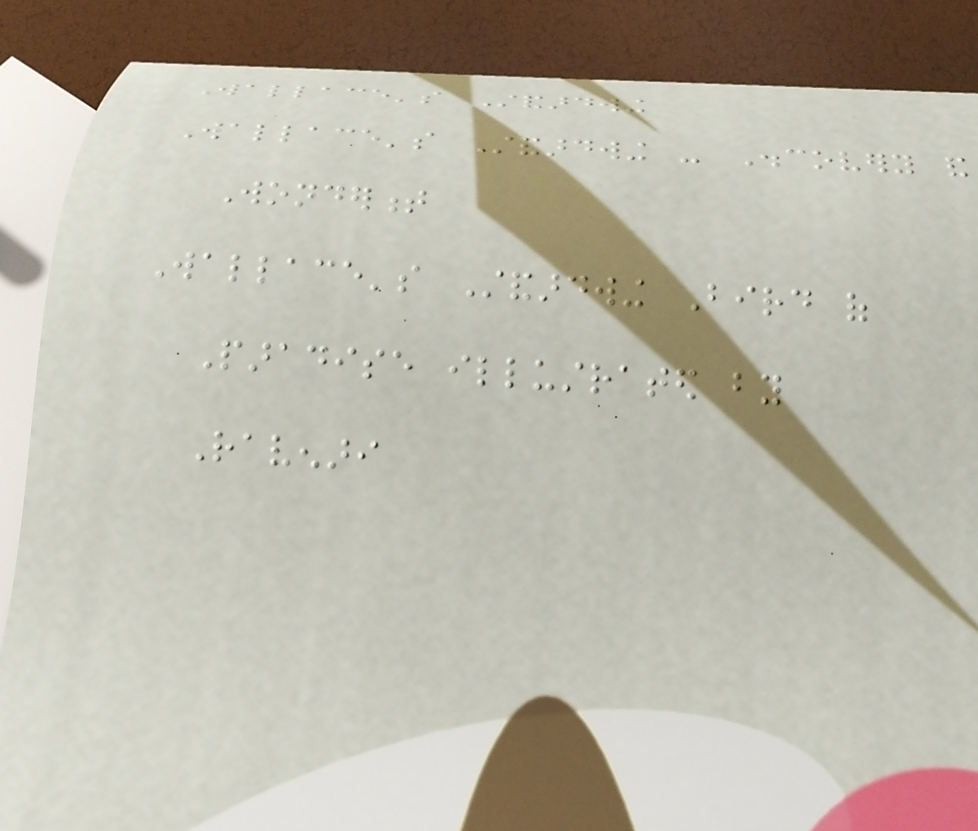Wallace's Standardwing
Wallace's Standardwing - Discovery and
Wonderment
Wallace's Standardwing Bird of
Paradise illustrated by
Ravenari
